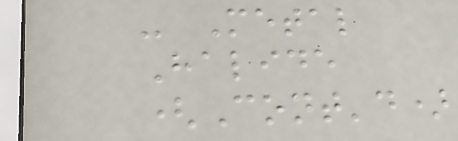- Metal
Halide
(Cont'd)
